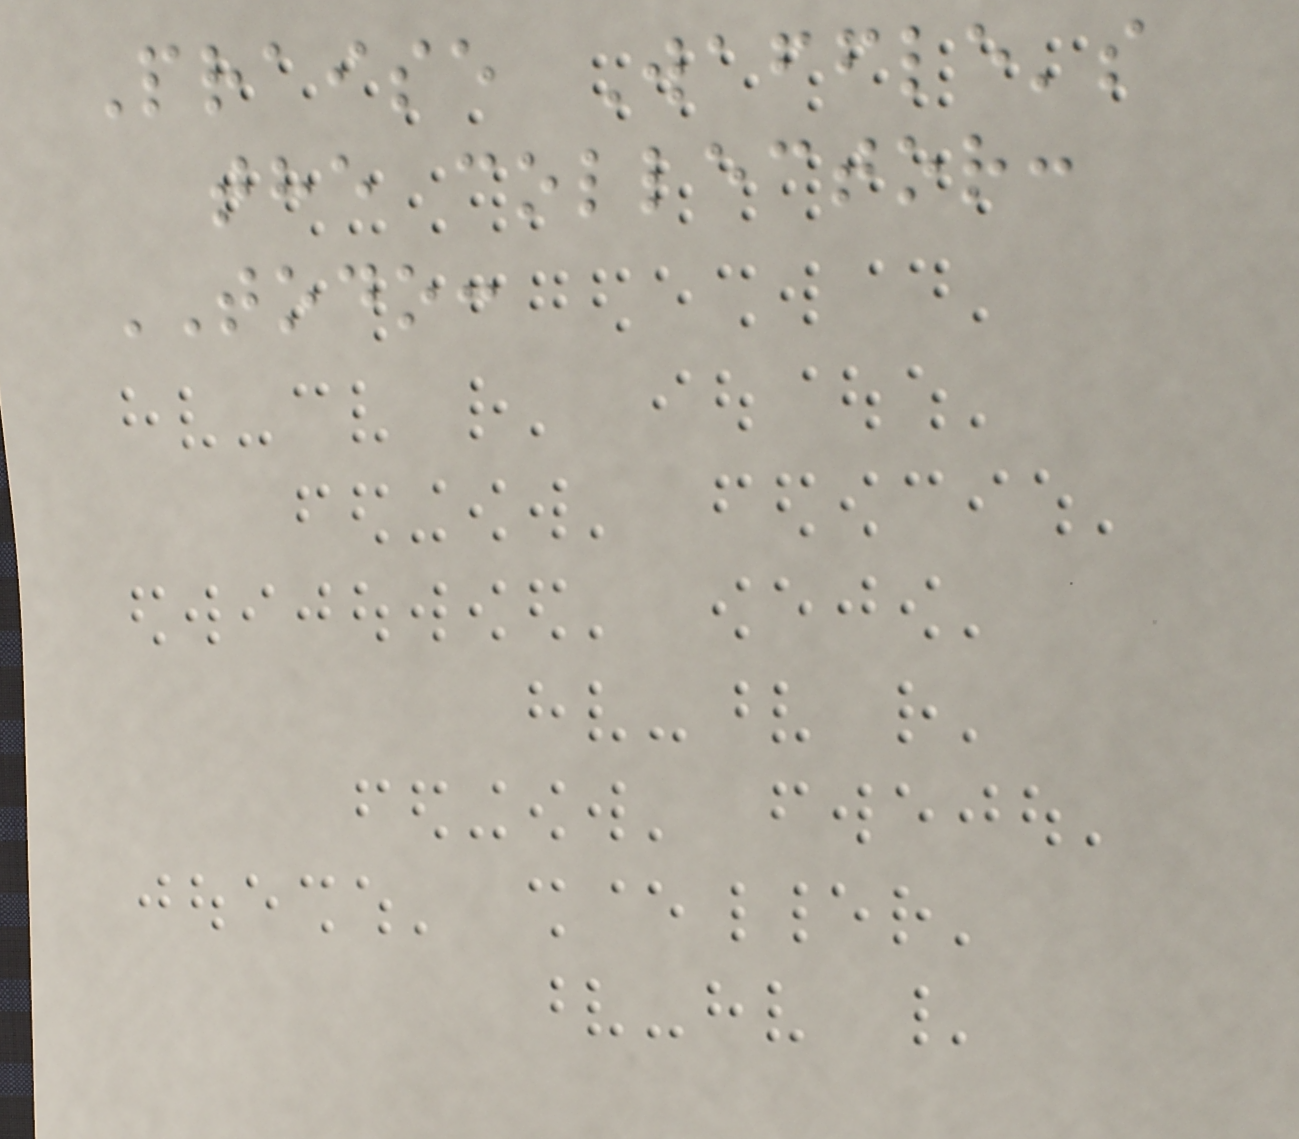Praise Waffle's
the collector:
TODO:
